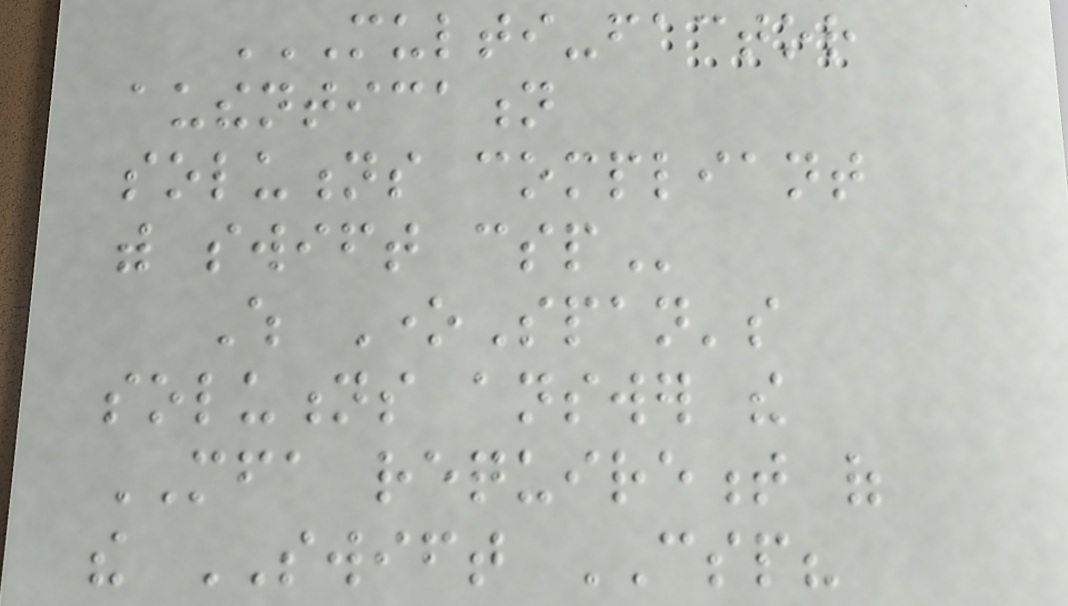MULTI-FACTOR
AUTHENTICATION
SOLUTIONS COMPLIANT
WITH SWIFT CSP
Which OneSpan's
solutions answer the
MFA requirement of
the SWIFT CSP?
